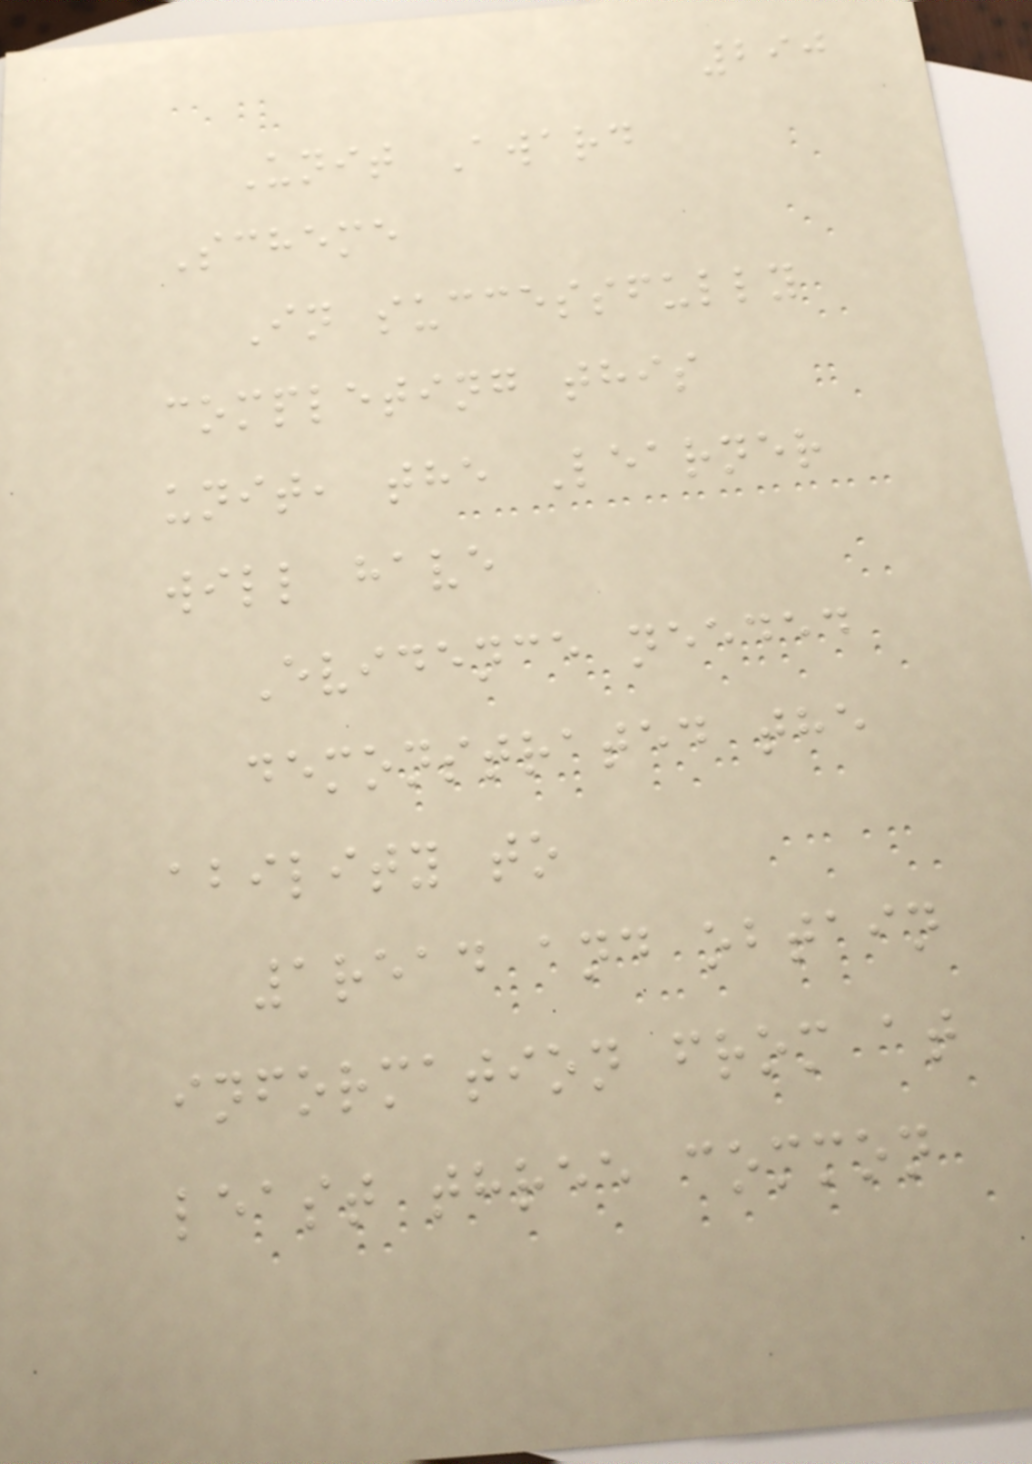290
Unit Award
Scheme
In successfully
completing this
unit, the Learner
will have
Evidence needed
demonstrated the
ability to
1read and obtain
information from at
least three common
